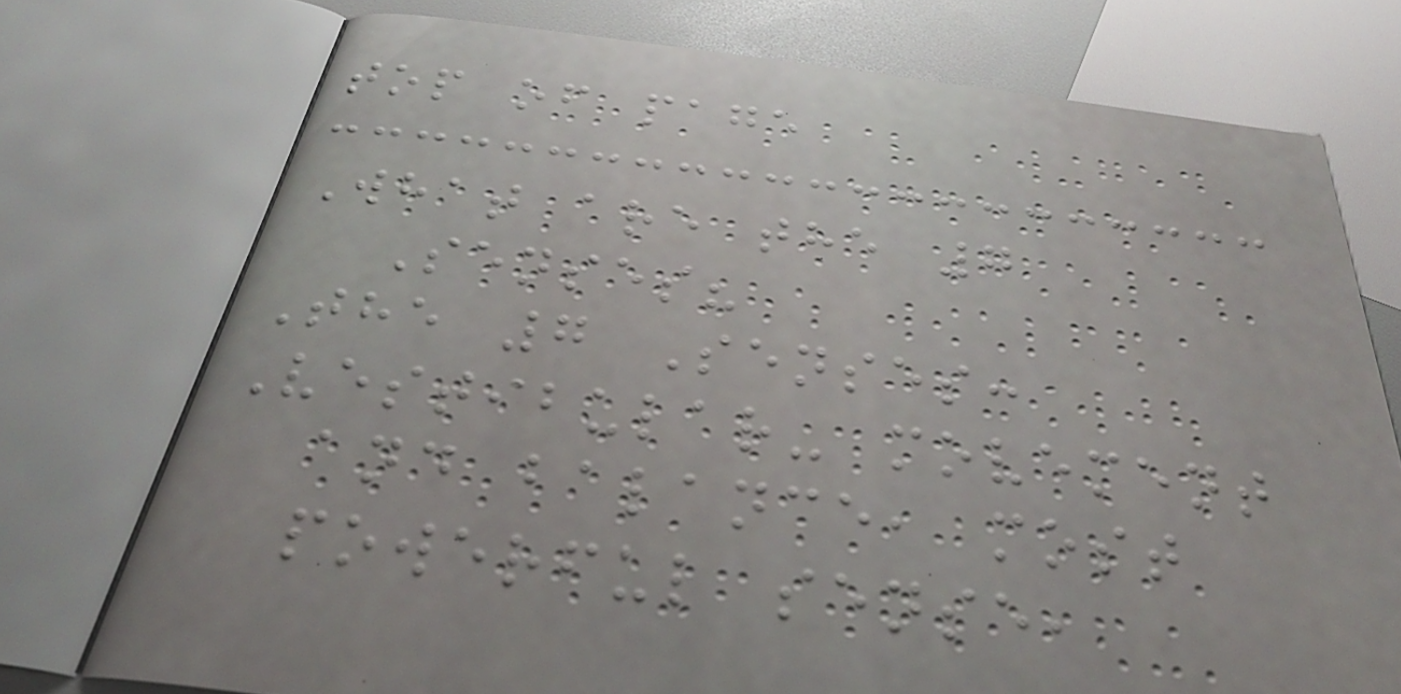top of page
What are the 7
Senses?
The 7 Senses:
Vestibular- movement
and balance, most
powerful sense,
